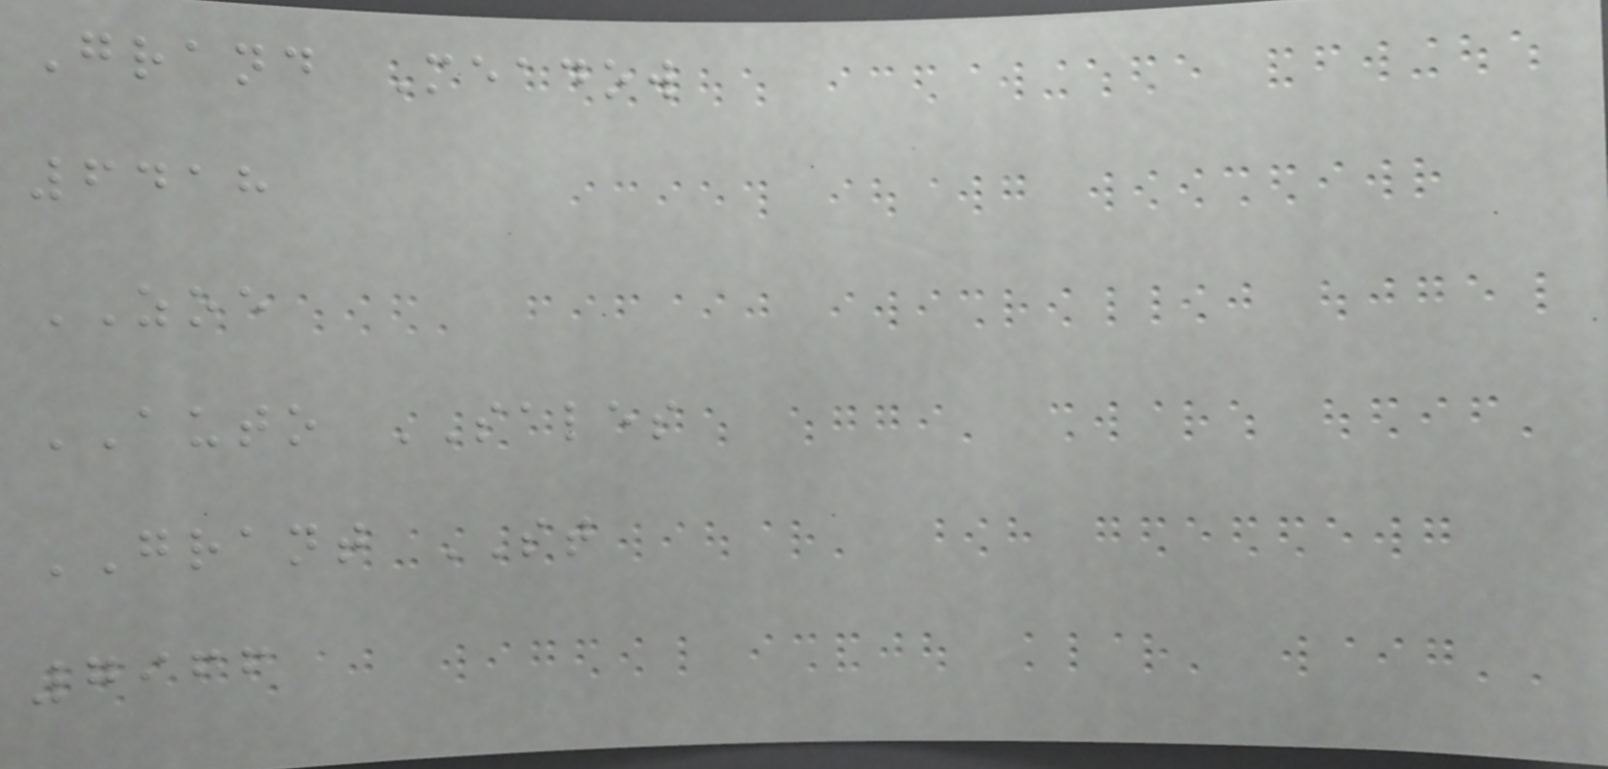Grand Meadow
6418
ZOE
AUTO SALES
GRANT ST
7966
